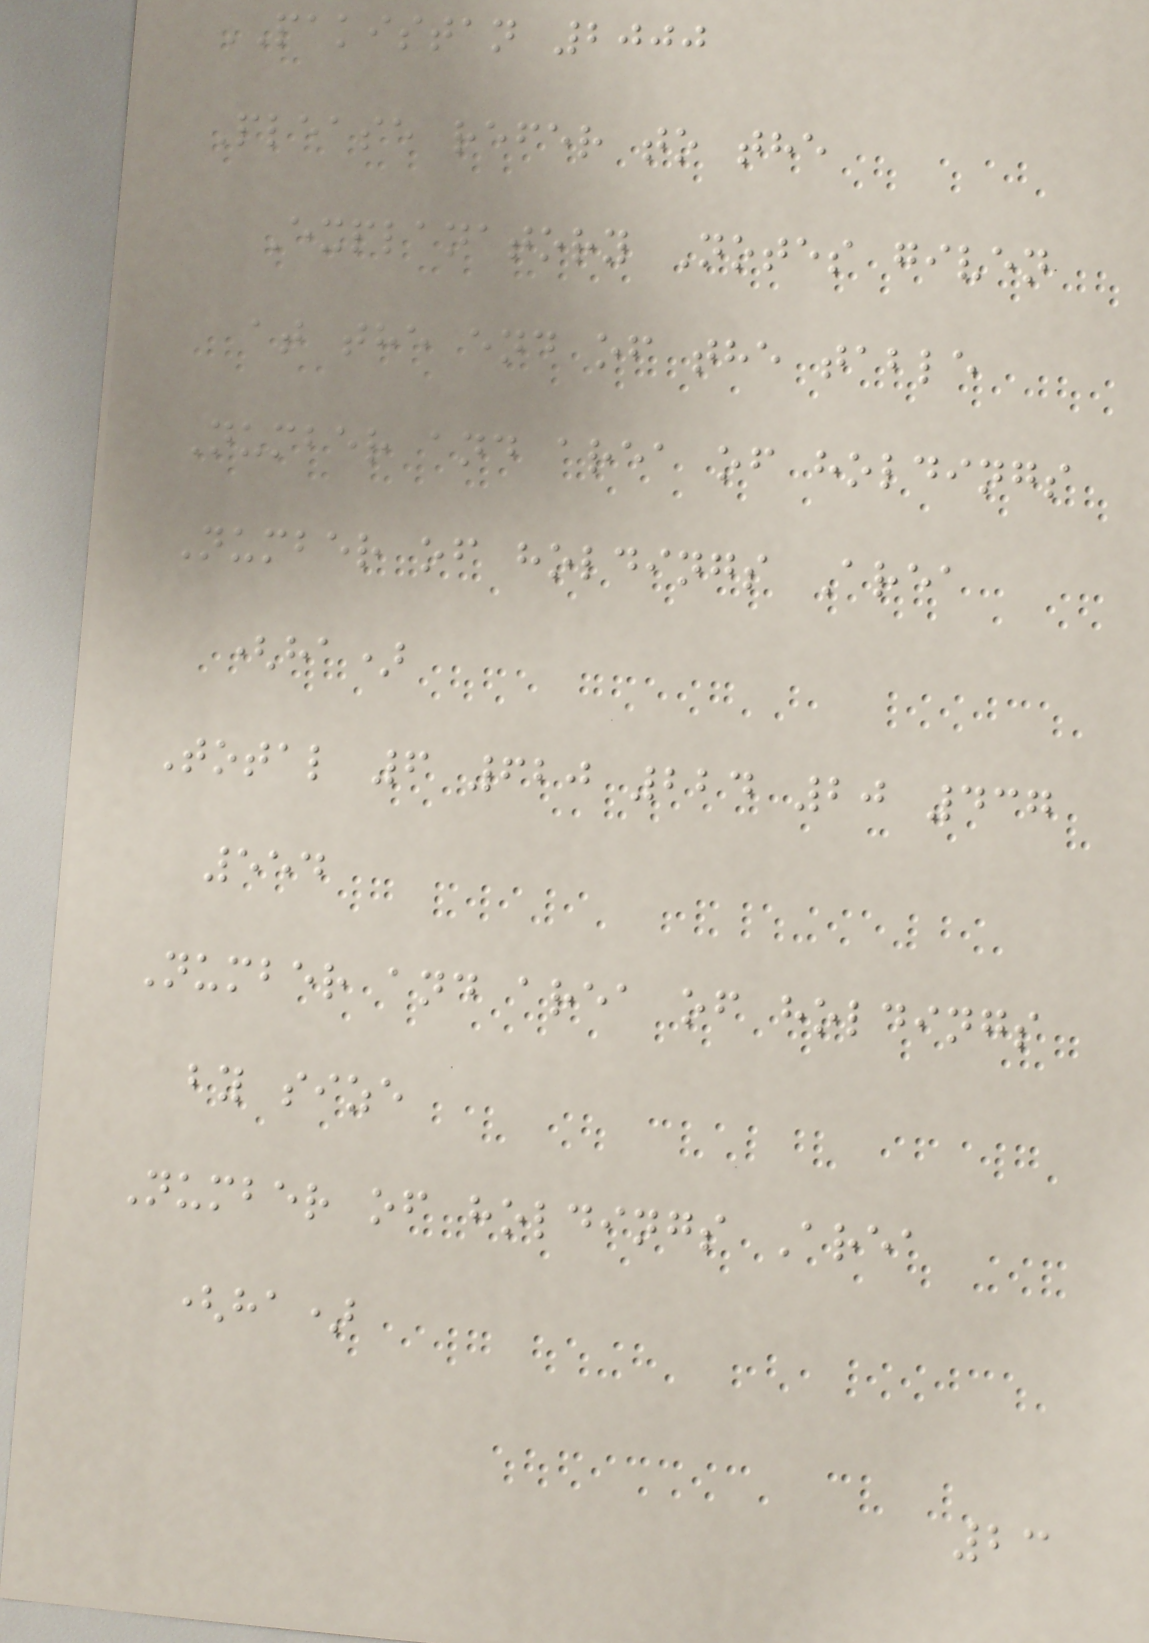PAKISTAN 2000
Please refer to the
Explanatory Notes given
at the end of the table
Number and area of holdings
Number of holdings Area
(ha)
Total 6 620 224 20 437
554
Number and area of holdings
by size
Number of holdings Area
(ha)
23
